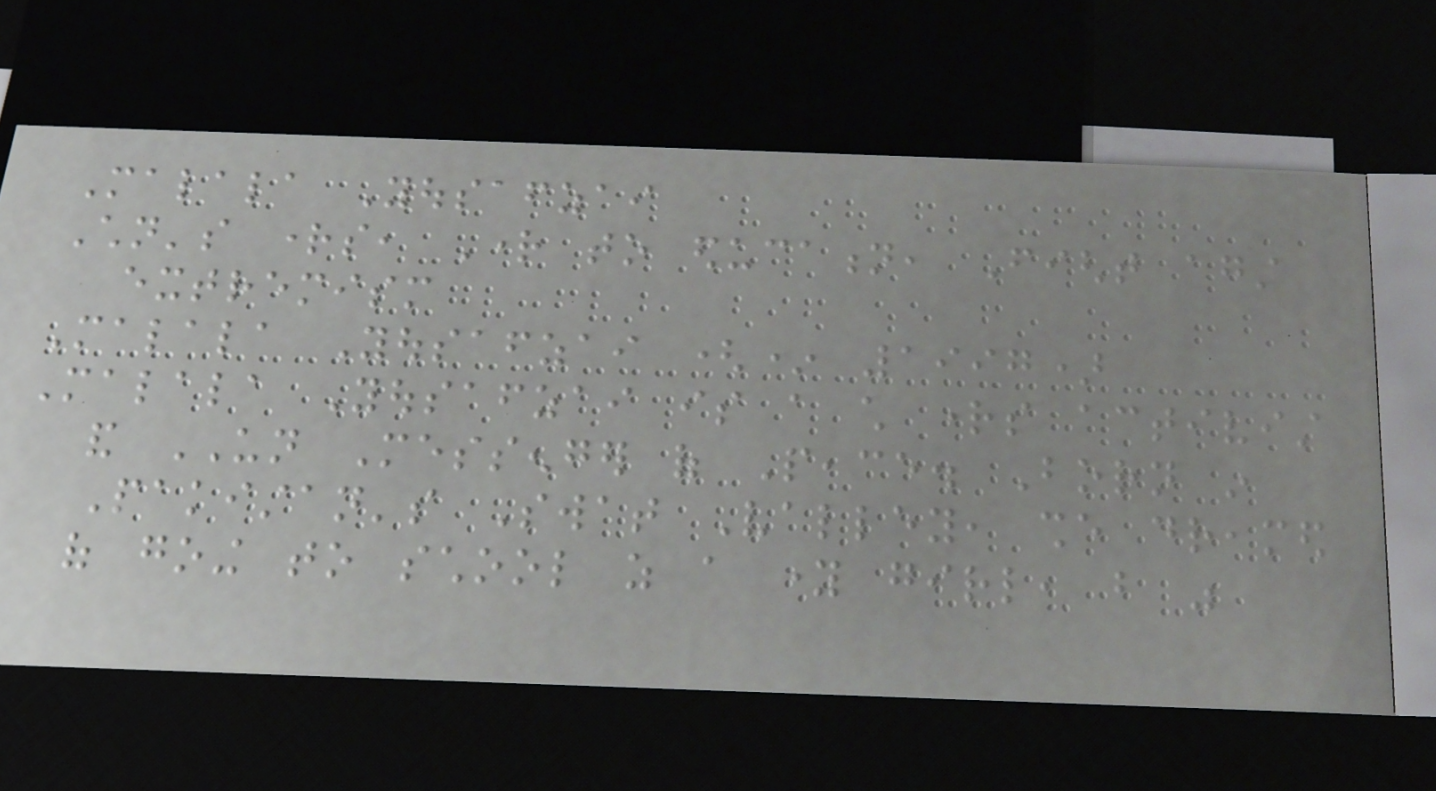Malala Yousafzai
Children's rights, Right to education, Fight against
extremism
Malala Yousafzai (* 1997)
Malala Yousafzai is a child rights activist
and UN Messenger of Peace. Born in
Pakistan's Swat Valley, she dreamed
of going to school as a young girl, but was
